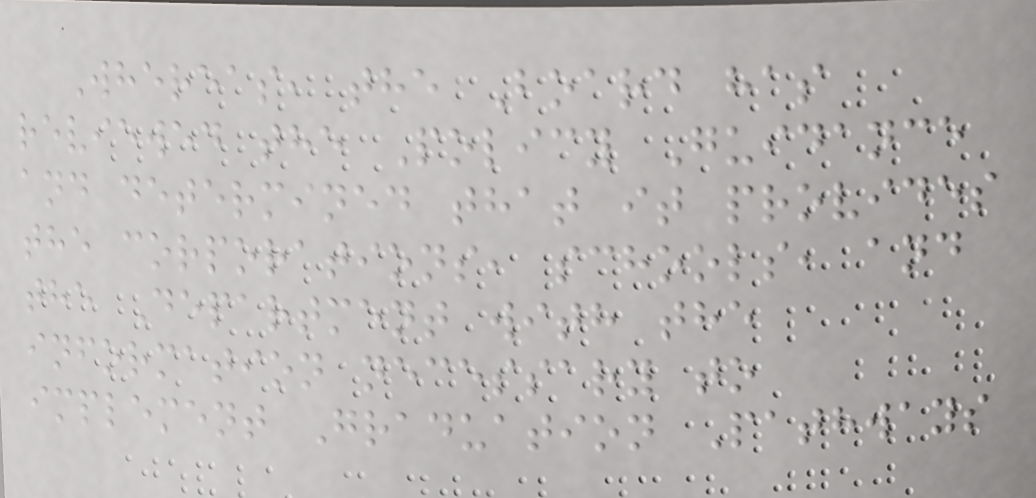Whereas, the Board has
reviewed the Policy Guidance
and determined that it provides
the corporations, schools, and
the Department with the
information necessary to
implement Graduation Pathways
